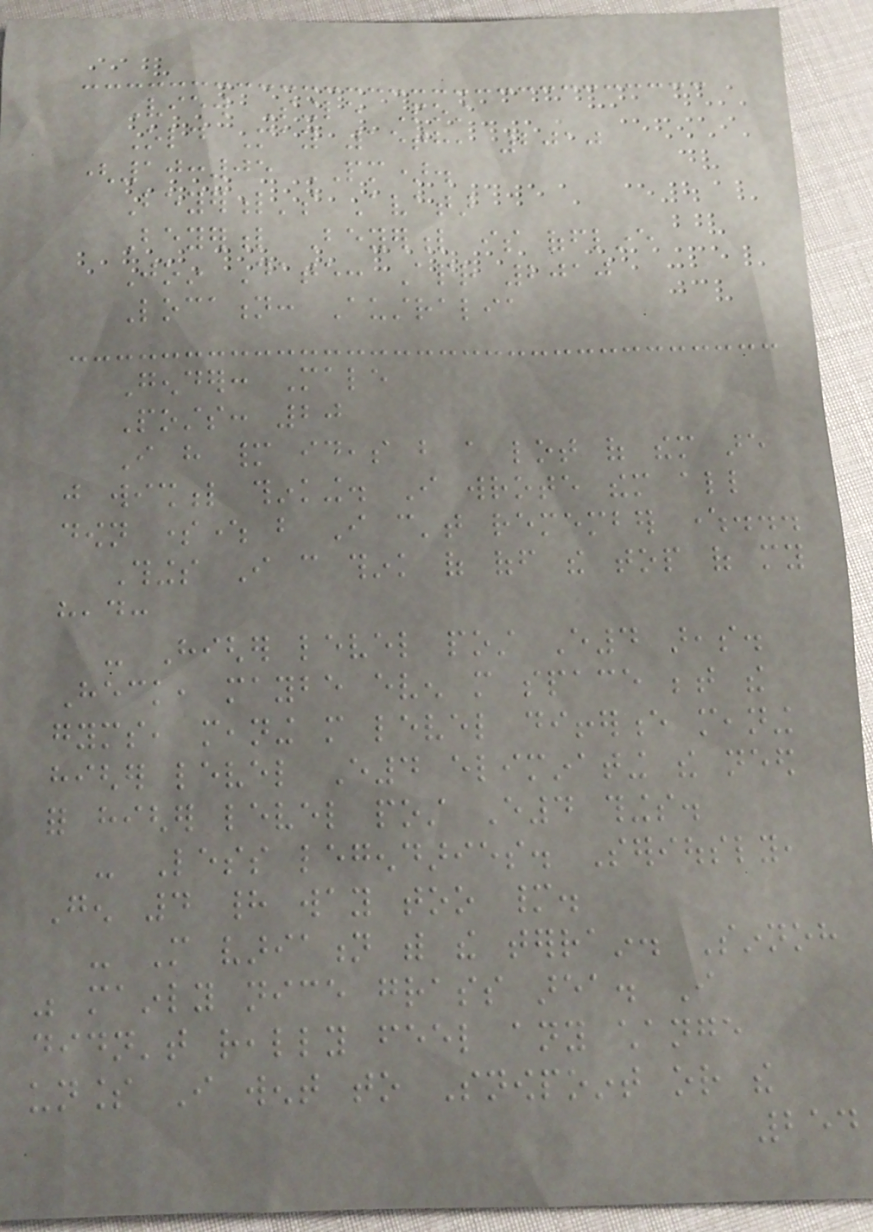View Single Post
Old May 15th, 2010
(10:05 PM).
Beyerful's Avatar
Beyerful Beyerful is offline
Join Date: Apr 2010
Location: Australia
Gender: Male
Posts: 20
I have many ideas but a lot of them are
just wishful thinking. I wrote them all
down somewhere but I can't remember where...
Things I can think of off the top of my
head:
- Higher level post E4 areas.
Heck, maybe even more space between the
gyms, meaning more level difference meaning
higher level E4 eliminating the need
for higher level post E4 things.
- Less legendaries. Seriously,
Gen 4 had way too many.
- More variation with the terrain. Sinnoh
was mainly nice grass area. I
didn't really feel any change
unless I went to Snowpoint or the
254
